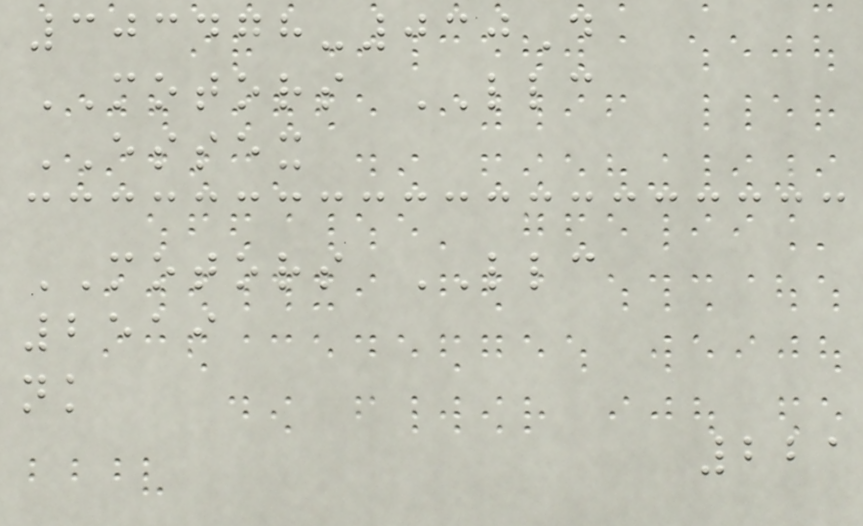303478-030D
MOTORS LLC
ESSEX
MOTORS LLC
2519
nk
221
